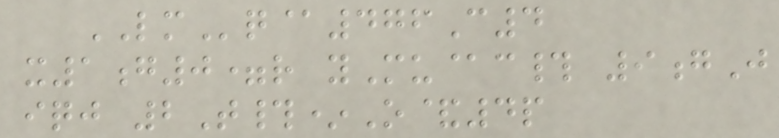LMq@476C4
x1g0=r yMu@c# 9gJ
iqj 2T#*O&4p
